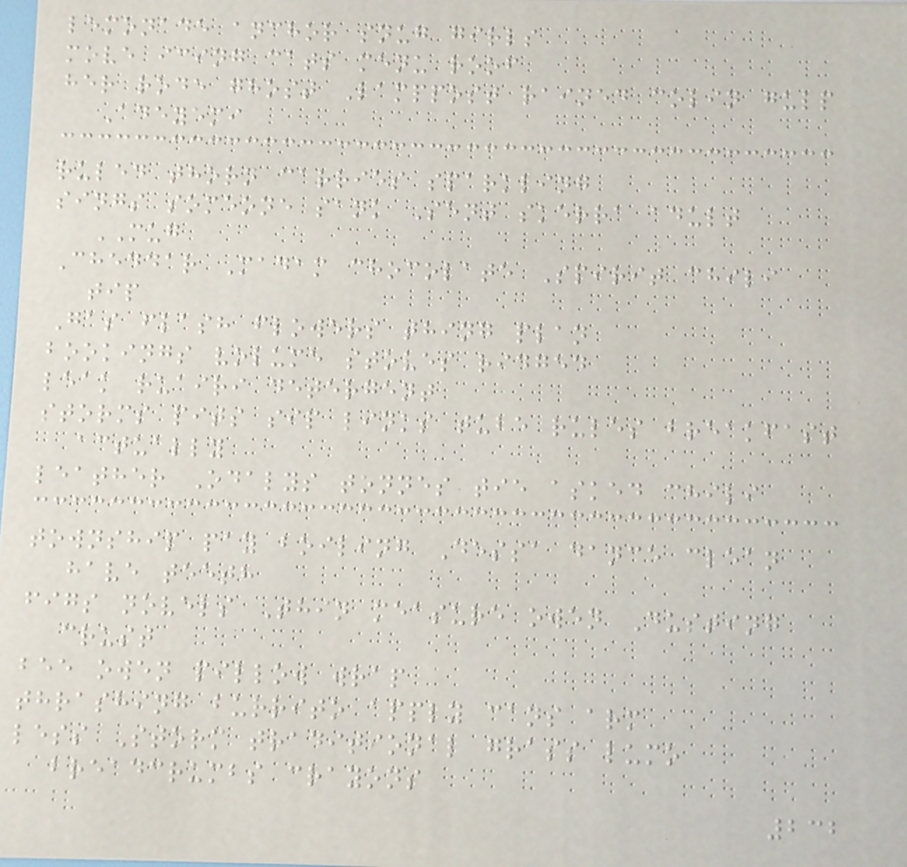lemonade anchor snug girls
move icing cats menu roof
her rode ghost Lamppost rained colin gulp
Adeyemi
ruled thorn carries sparkling
sings someone sank Sent skerra adult
MUG
Cheddar Madam chocolate Spirit chili
tip
Gas flash flowers thing plan
bookings volume stoves ridged
leak ruairi detergent
storms pits sip links tube rules breakfast
actually
leather Odalys tonnes tie asked chili
township pay boiling Dessa dance clean
have teeth
figs novels Thin measure owen Dusting
crust
bee owen pillow wrap
thrashing burrito apply cans arm
less Storm traditional grass lumo
breadcrumbs crayons
232
